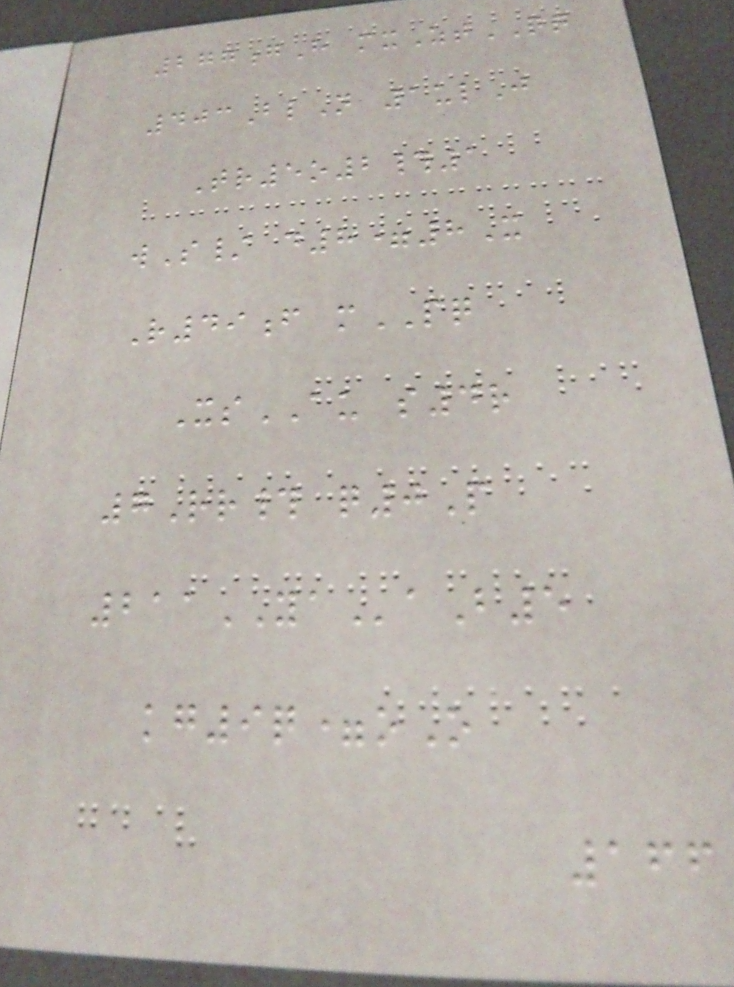277gH mxZtQQ
403BlN 1ulJ
Tr5o2#1
wS/ d8=8X
R49f mPQ
XsAU s4r
7Rr# q0P
211YAaB5
kg9q=oO
166
